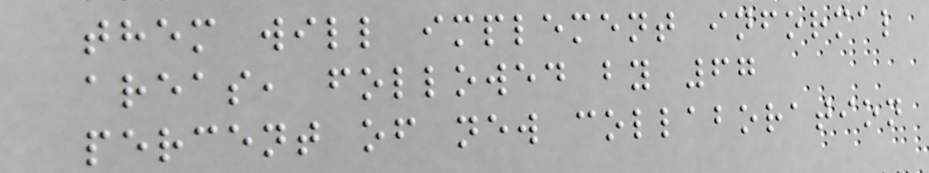them will implement informal
areas, followed by 67
percent of new collaboration
